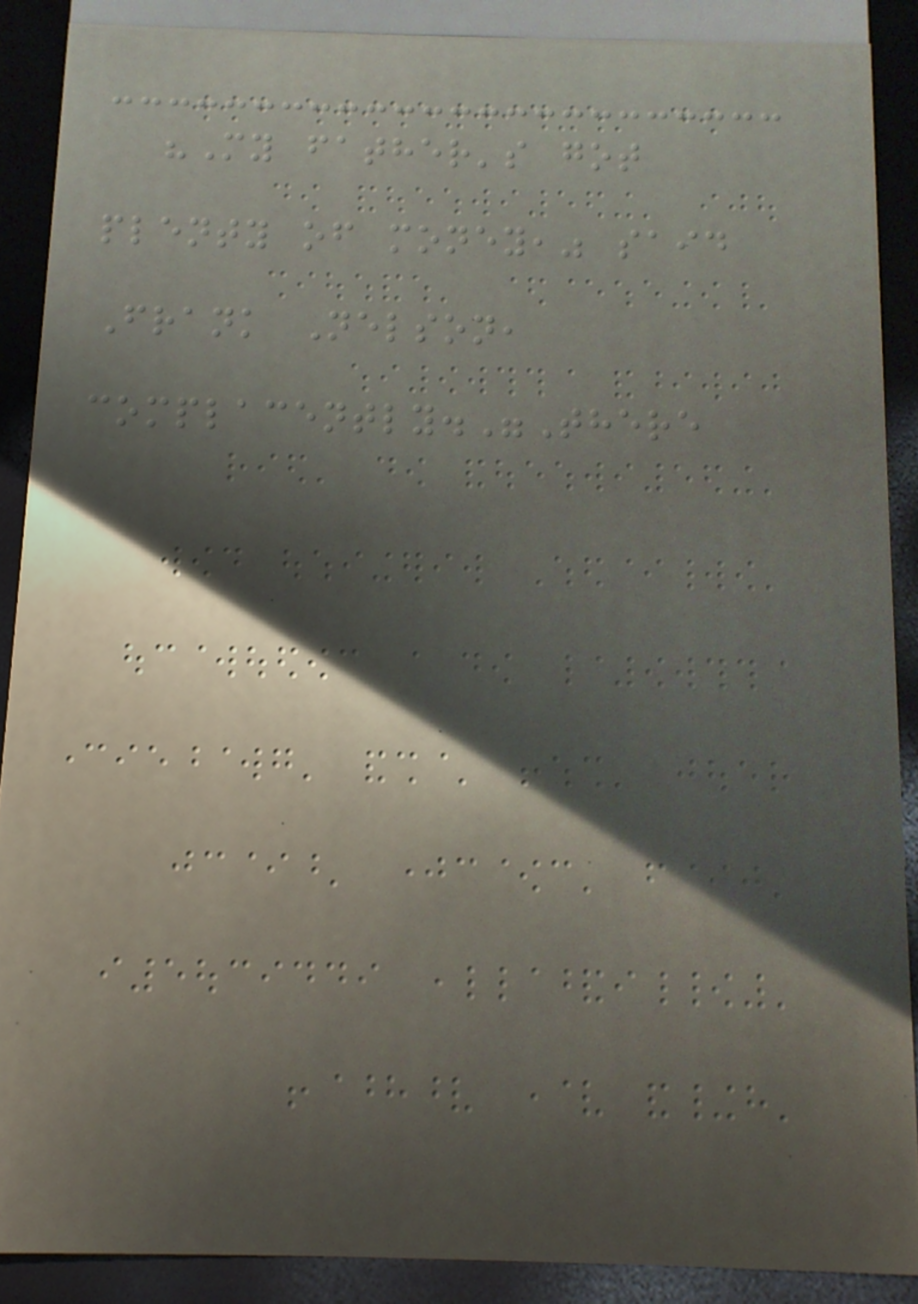"My father's got
plenty of money," said
Frank Nelson,
complacently."There
